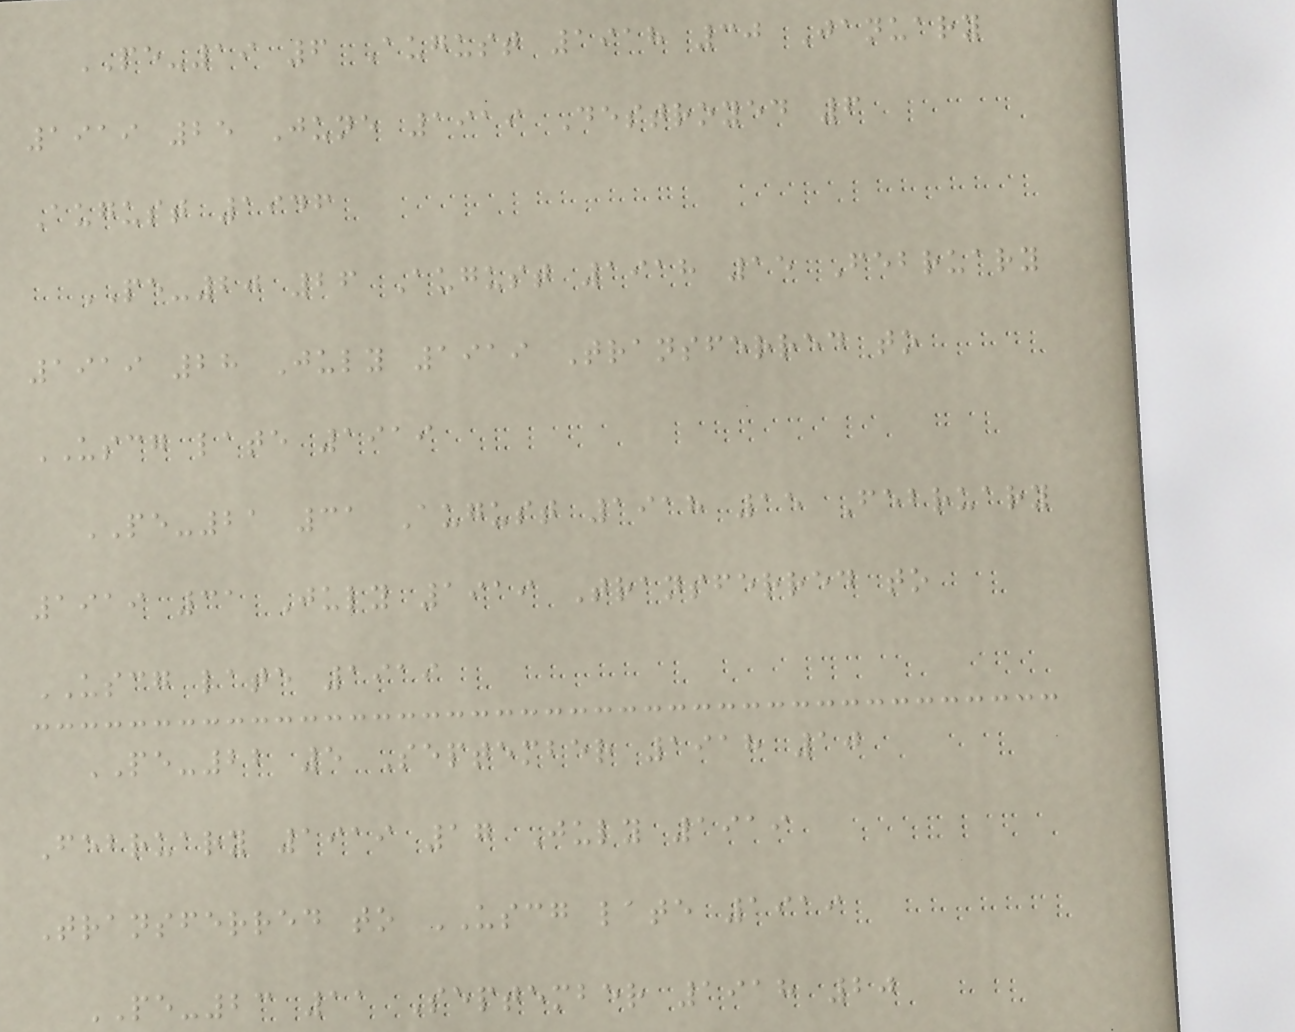PE-19 6 August 1918 30 January
1919 25 June 1919 Destroyed 6
August 1946
PE-20 26 August 1918 15 February
1919 28 July 1919 Transferred to
USCG late 1919
PE-21 31 August 1918 15 February
1919 31 July 1919 Transferred to
USCG late 1919
PE-22 5 September 1918 10
February 1919 17 July 1919
Transferred to USCG late 1919
PE-23 11 September 1918 20
